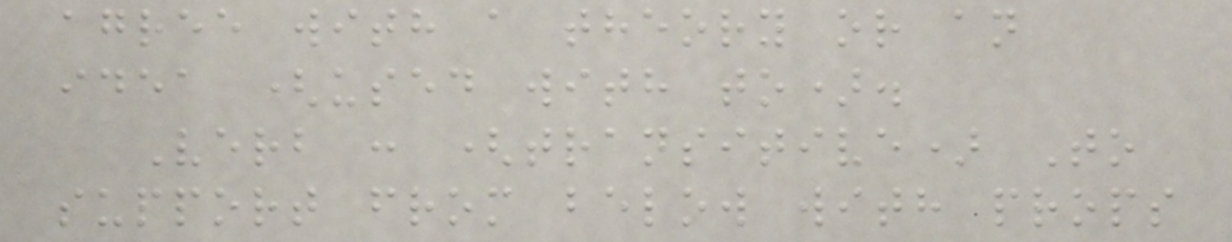agree with a theory or an
idea (used with to).
Verb : (transitive) To
support from below with props
